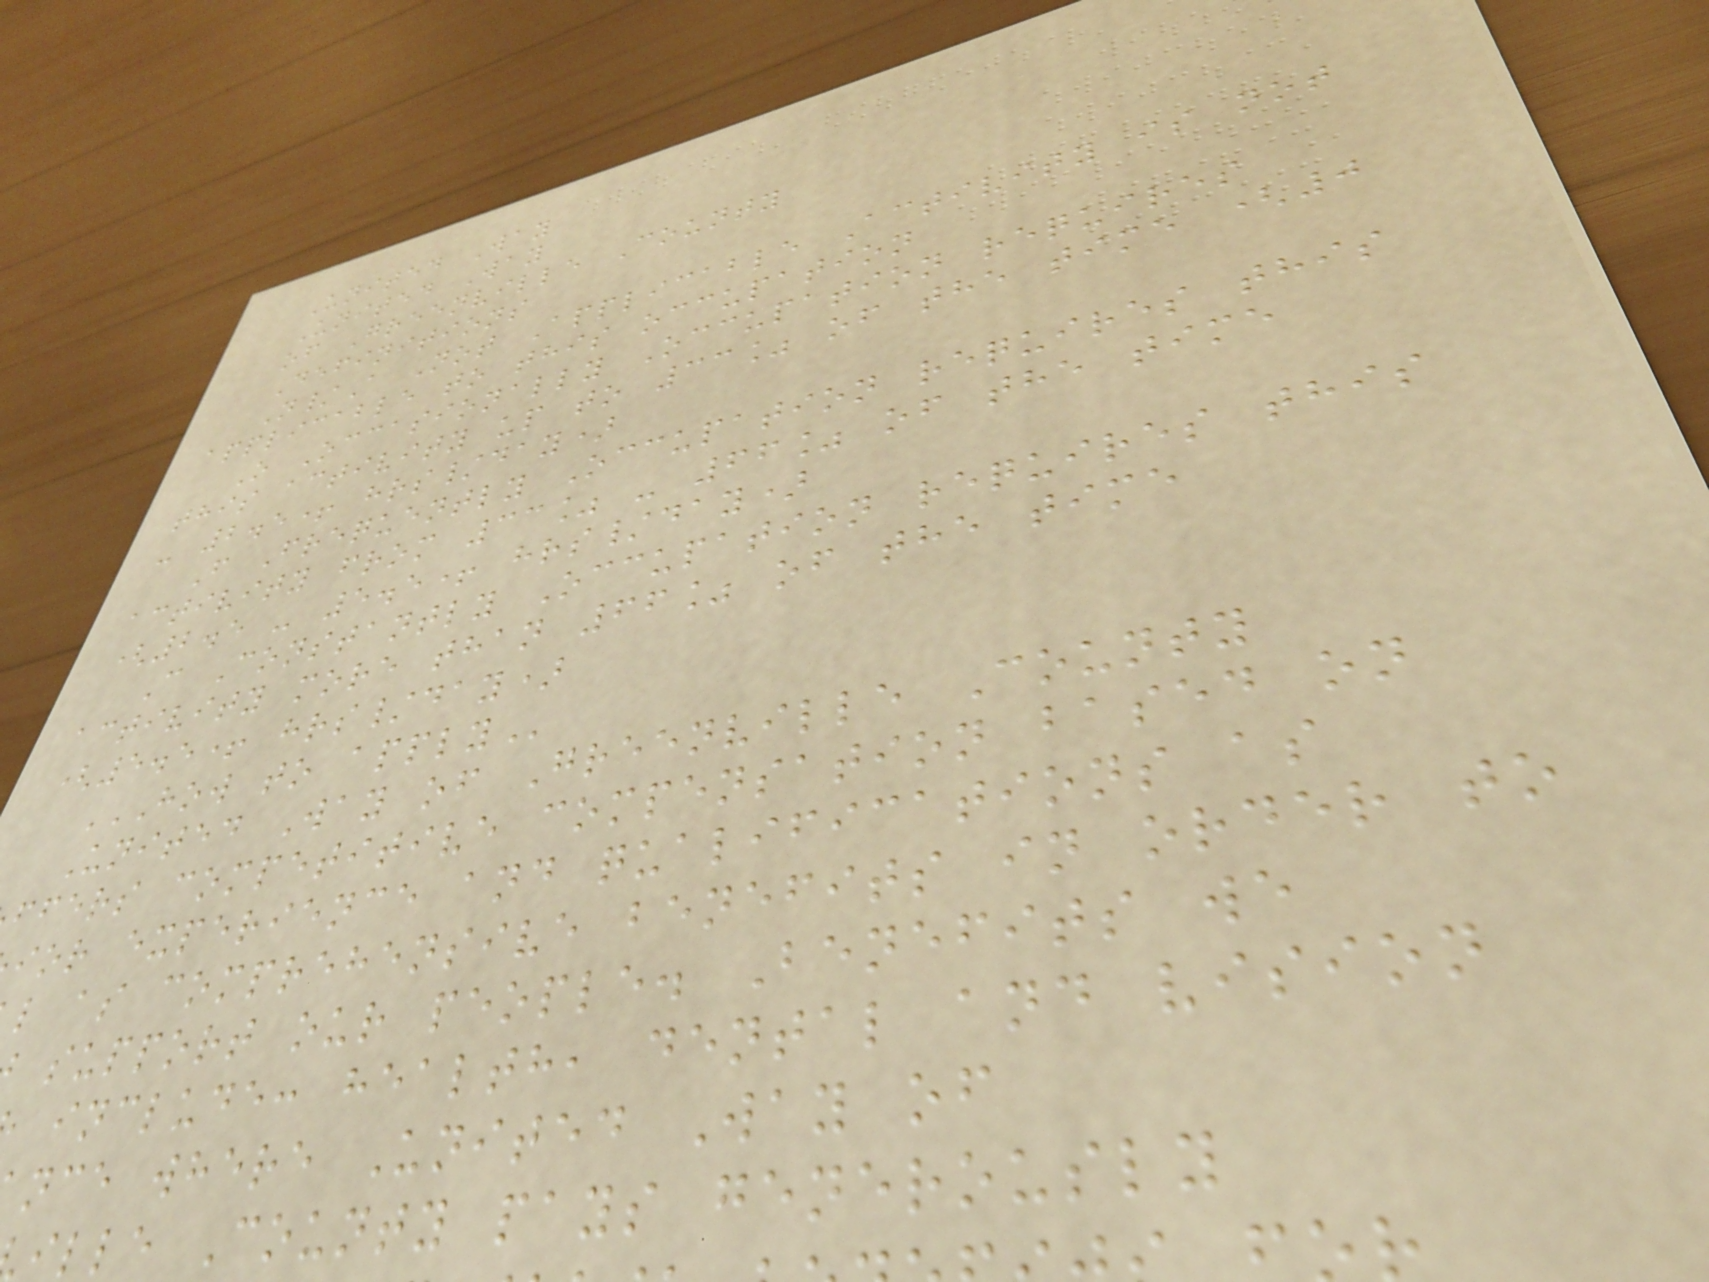United Way
United Way
of Greenville County
Definitions
N/A Not Applicable Activity is not
applicable to this occupation
O Occasionally Occupation requires
this activity up to 33% of the time (0
- 2.5+ hrs/day)
F Frequently Occupation requires this
activity from 33% - 66% of the time
(2.5 - 5.5+ hrs/day)
C Constantly Occupation requires this
activity more than 66% of the time
(5.5+ hrs/day)
HOW TO APPLY
United Way of Greenville County
ffers competitive compensation based on
ior experience and qualifications as
l as comprehensive benefits in order to
support our people. Benefits we
include: health, dental and vision
nce where United Way of
ille County pays generously
